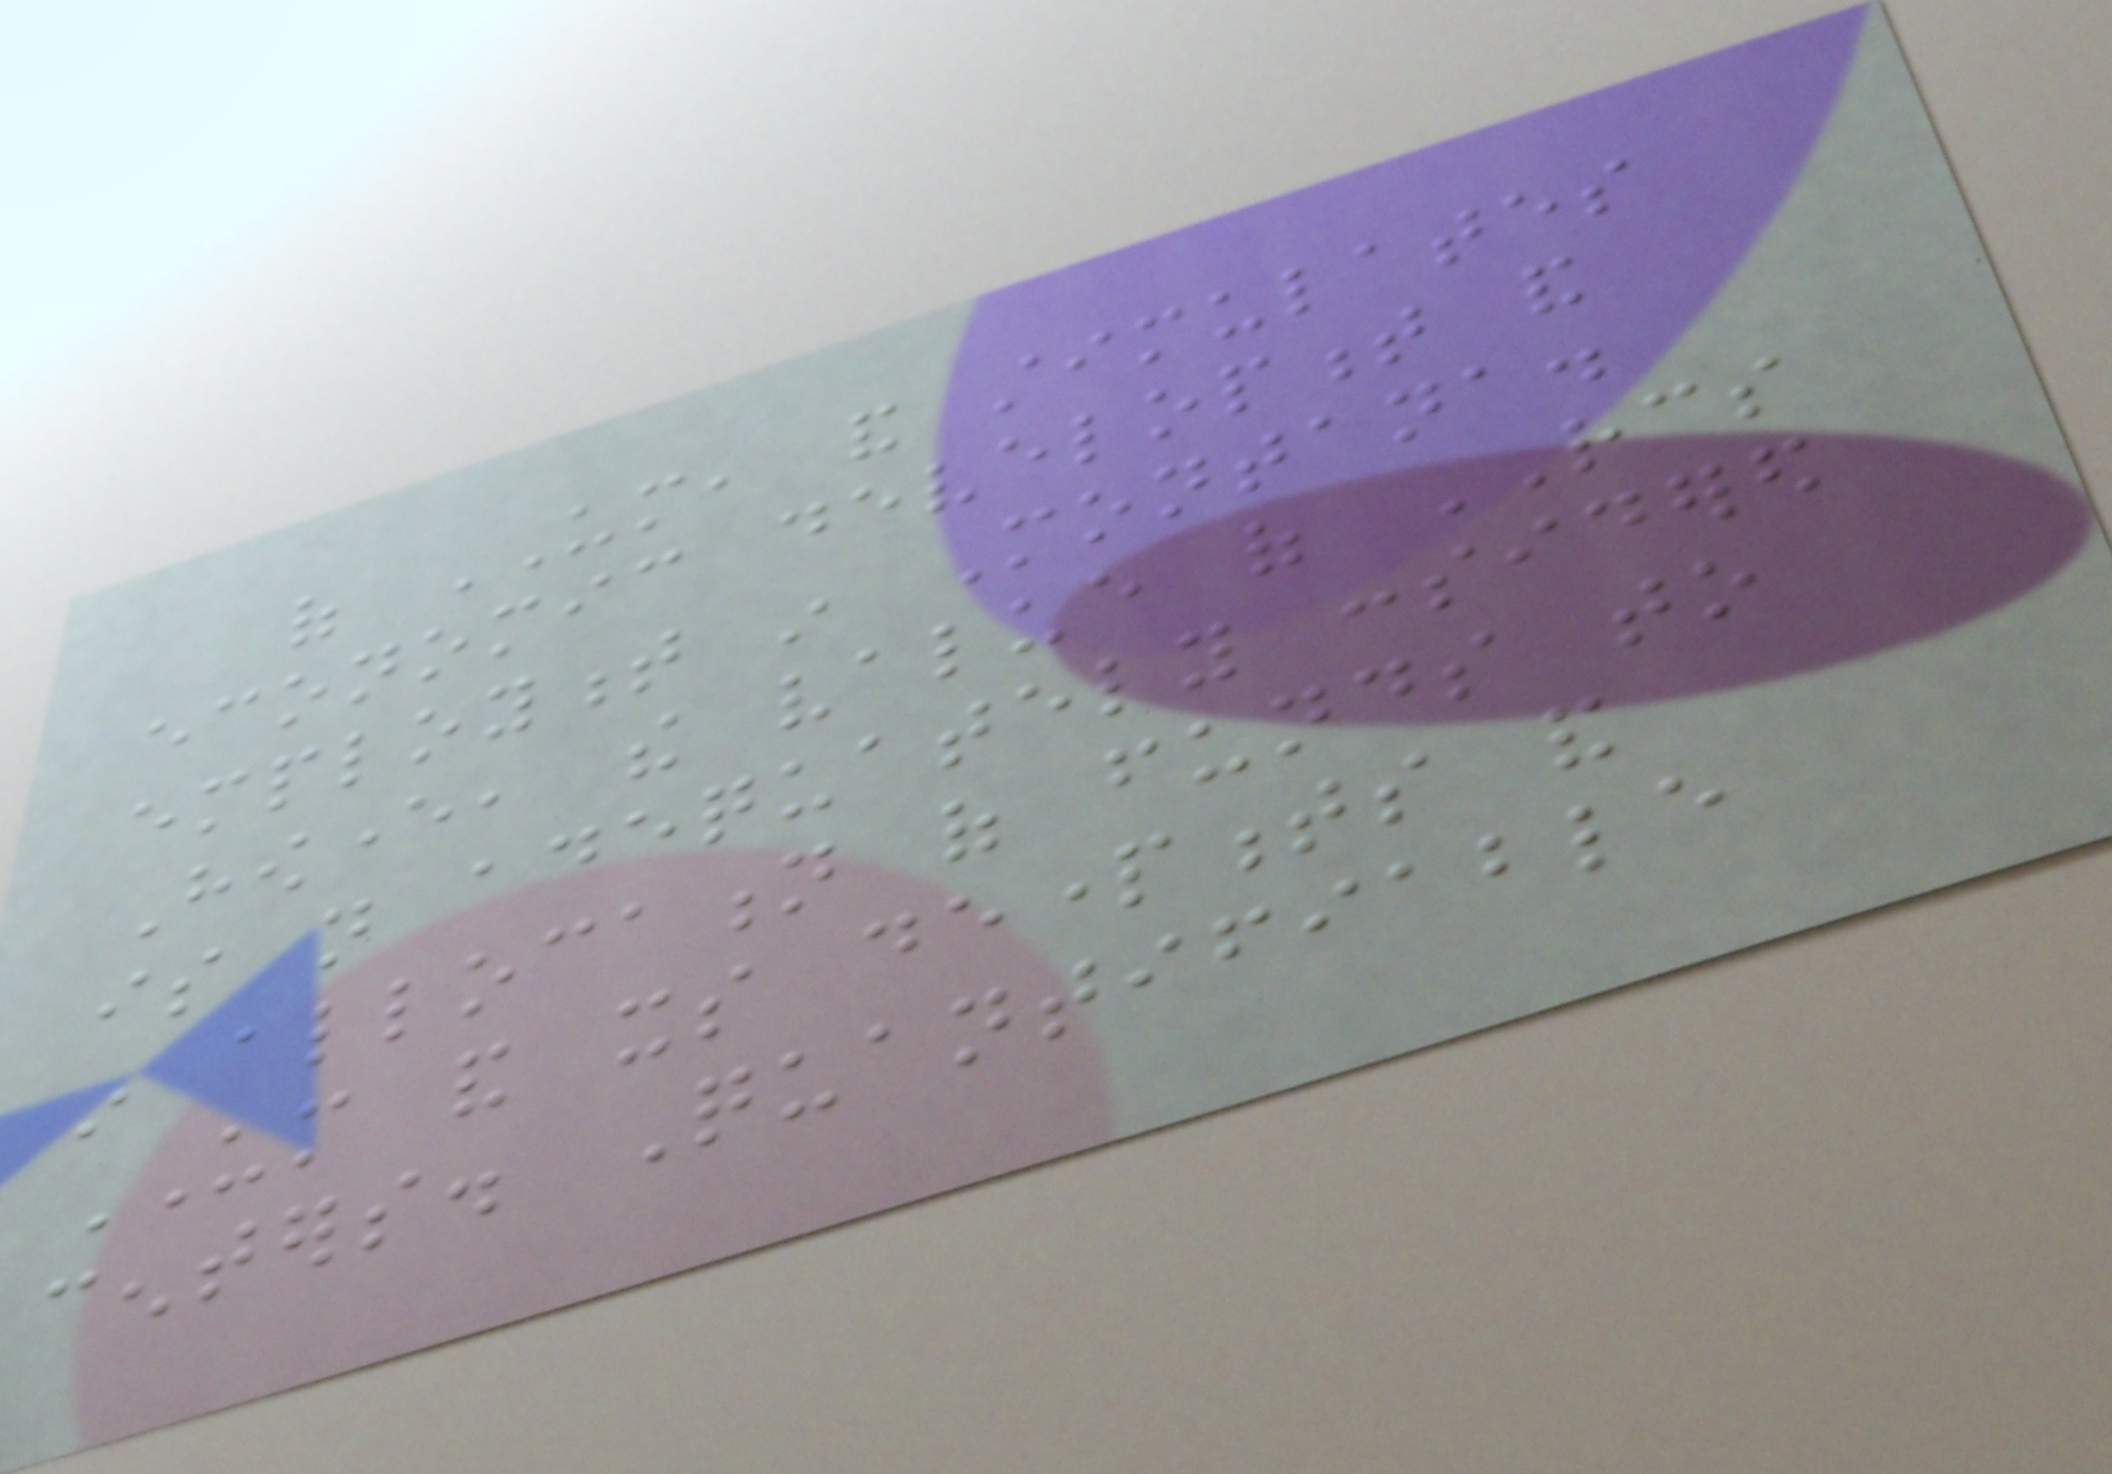of UM, and stimulates
economic development and
employment in Montana.
However, the value of RCS
is not adequately considered
in allocation of funds to
UM and its departments and
centers. Quantifiable
